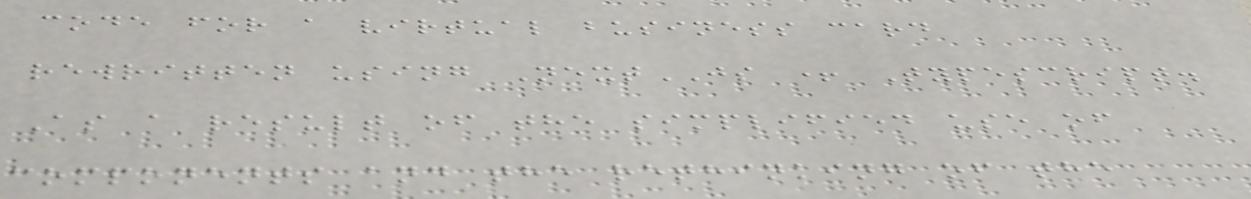code for a virtual business card
rewritten using NextJS + Typescript.
As a result of the simplified use of
components and the rethinking of the
